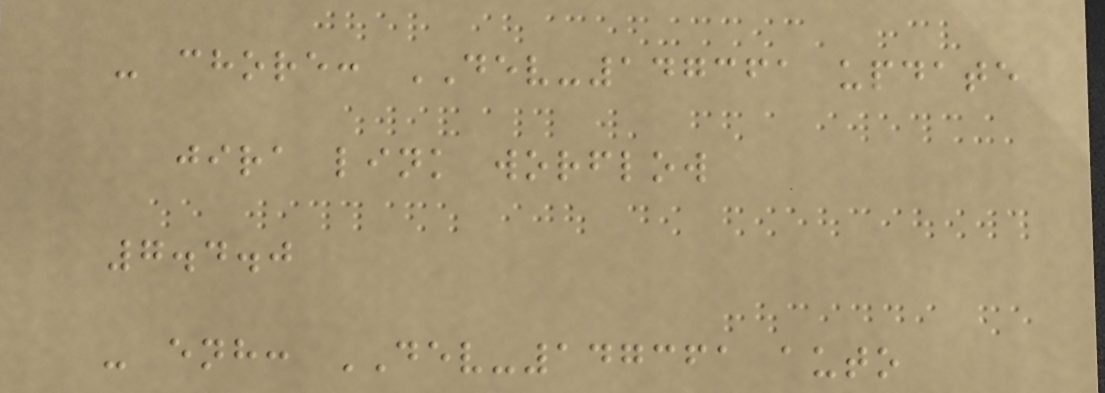- chore: DEV-147361 update
jira link worflow
7.4.0
- enh: DEV-147361 auto
